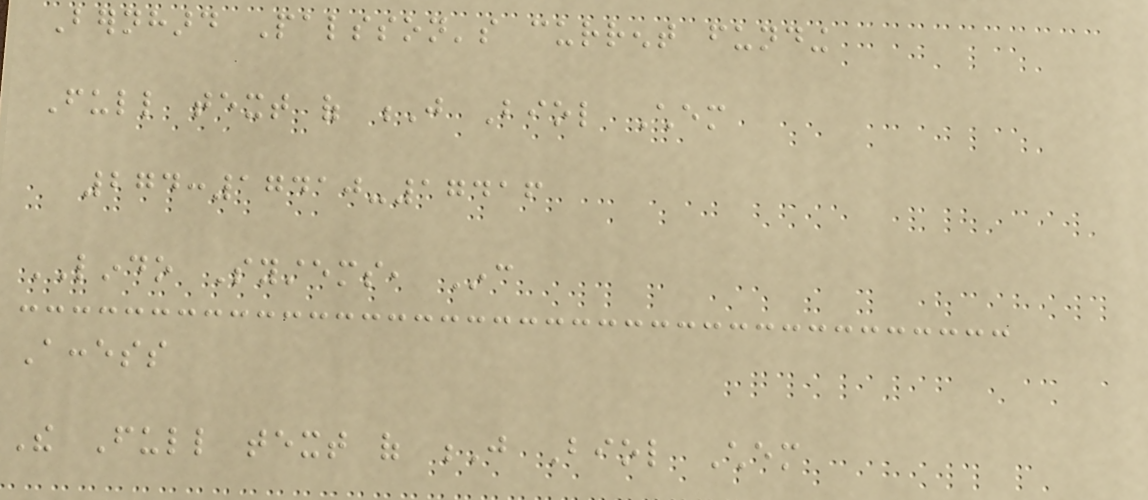Bernhard Palsson's current funding
Full text of J Biol Chem
274:17410-17416
LINDO Systems, Inc
Access
The Full text of J Biol Chem
